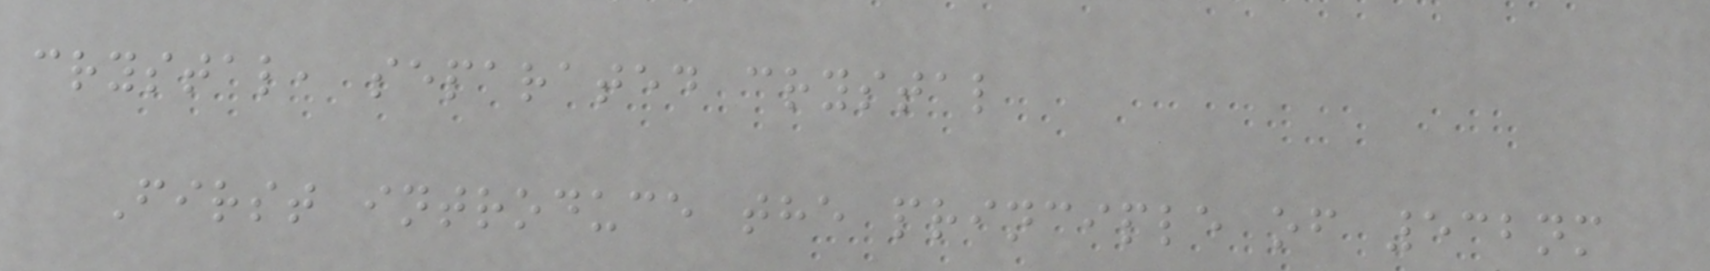crystal, separated crystal
First introduce the principle of 532nm
